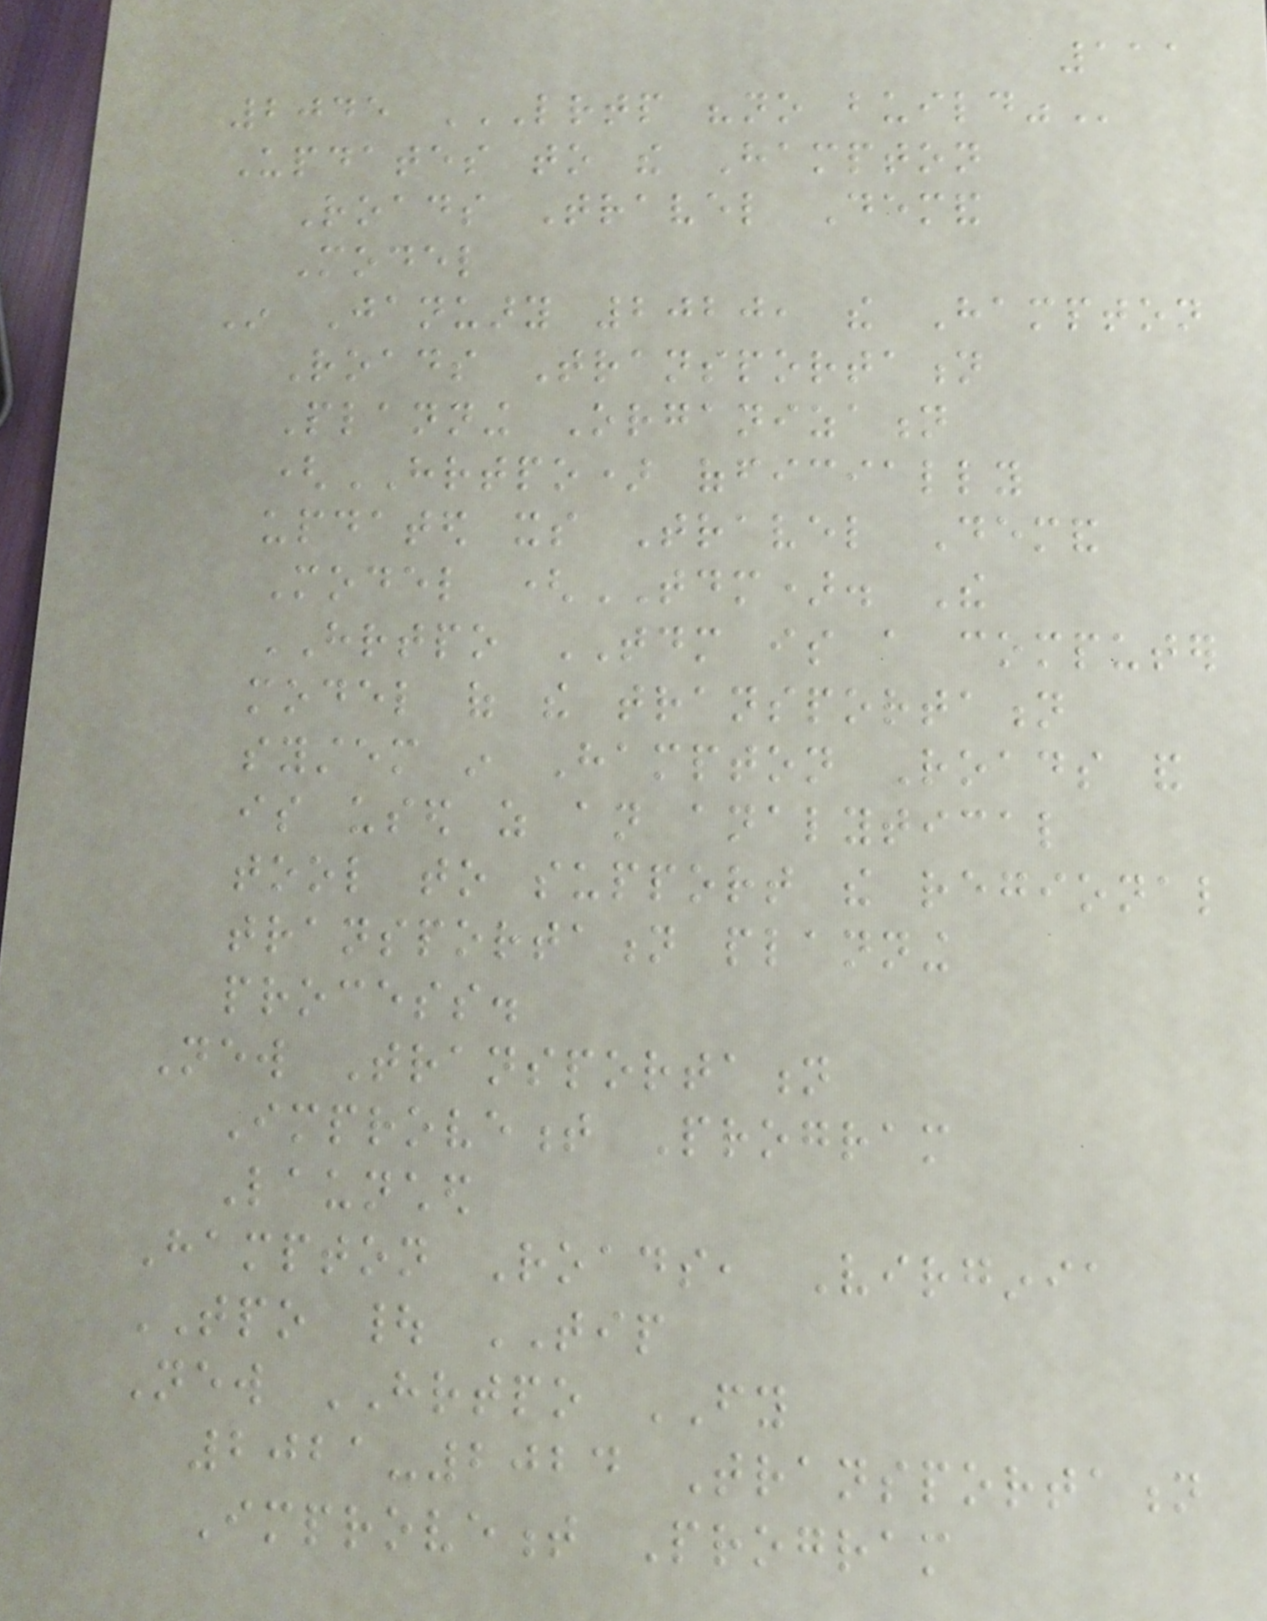111
2045 LRTP "NO BUILD"
Updates to the Hampton
Roads Travel Demand
Model
In January 2020, the Hampton
Roads Transportation
Planning Organization
(HRTPO) officially
updated its Travel Demand
Model (TDM). The
HRTPO TDM is a computer
model of the transportation
system in Hampton Roads and
is used as an analytical
tool to support the regional
transportation planning
process.
New Transportation
Improvement Program
Launched
Hampton Roads, Virginia
TPO | TIP
New HRTPO FY
2021-2024 Transportation
Improvement Program
